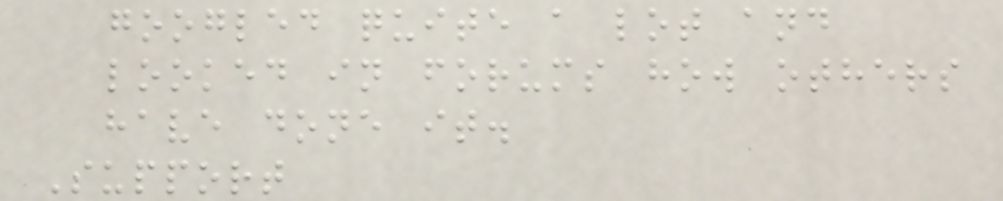googled quite a lot and
looked in forums how others
have done it.
Support
